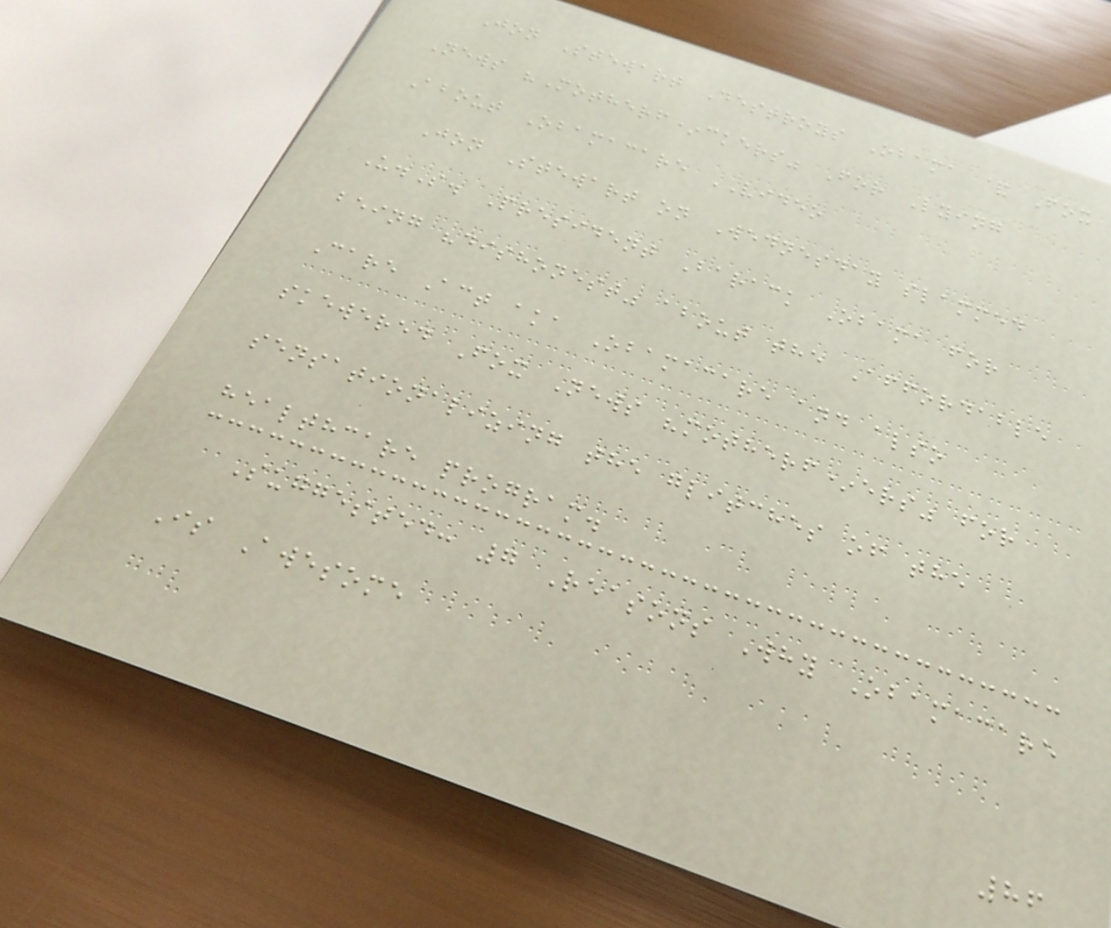Jon Stewart Destroys Obama & Fox
News "Motherf*ckers" For Lying
About Obamacare VIDEO
Jon Stewart on Wednesday slammed
U.S. President Barack Obama for
being "dishonest" about the Affordable
Care Act aka Obamacare and also
skewered Fox News "motherf*ers" for
sensationalizing the glitches of the
healthcare program.
Suggested: 7 Reasons Why Obamacare
Is Awesome
86
